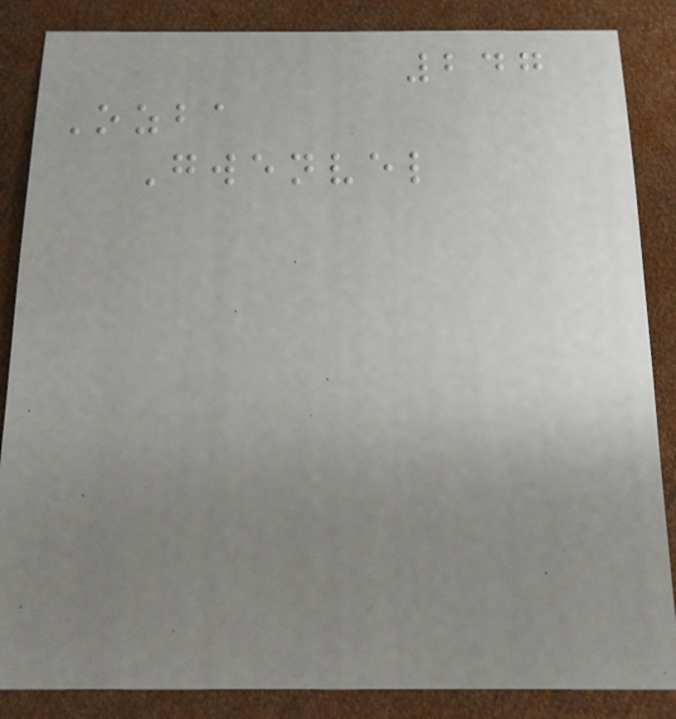247
Ozba
Gwenvel
